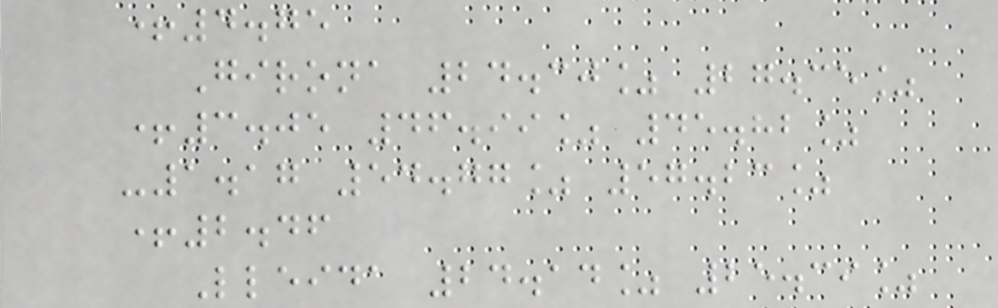+4.75
Girona 24.30% 27.35%
+3.05 46.99% 45.82%
-1.17 54.77% 57.23%
+2.46
Lleida 24.14% 25.39%
